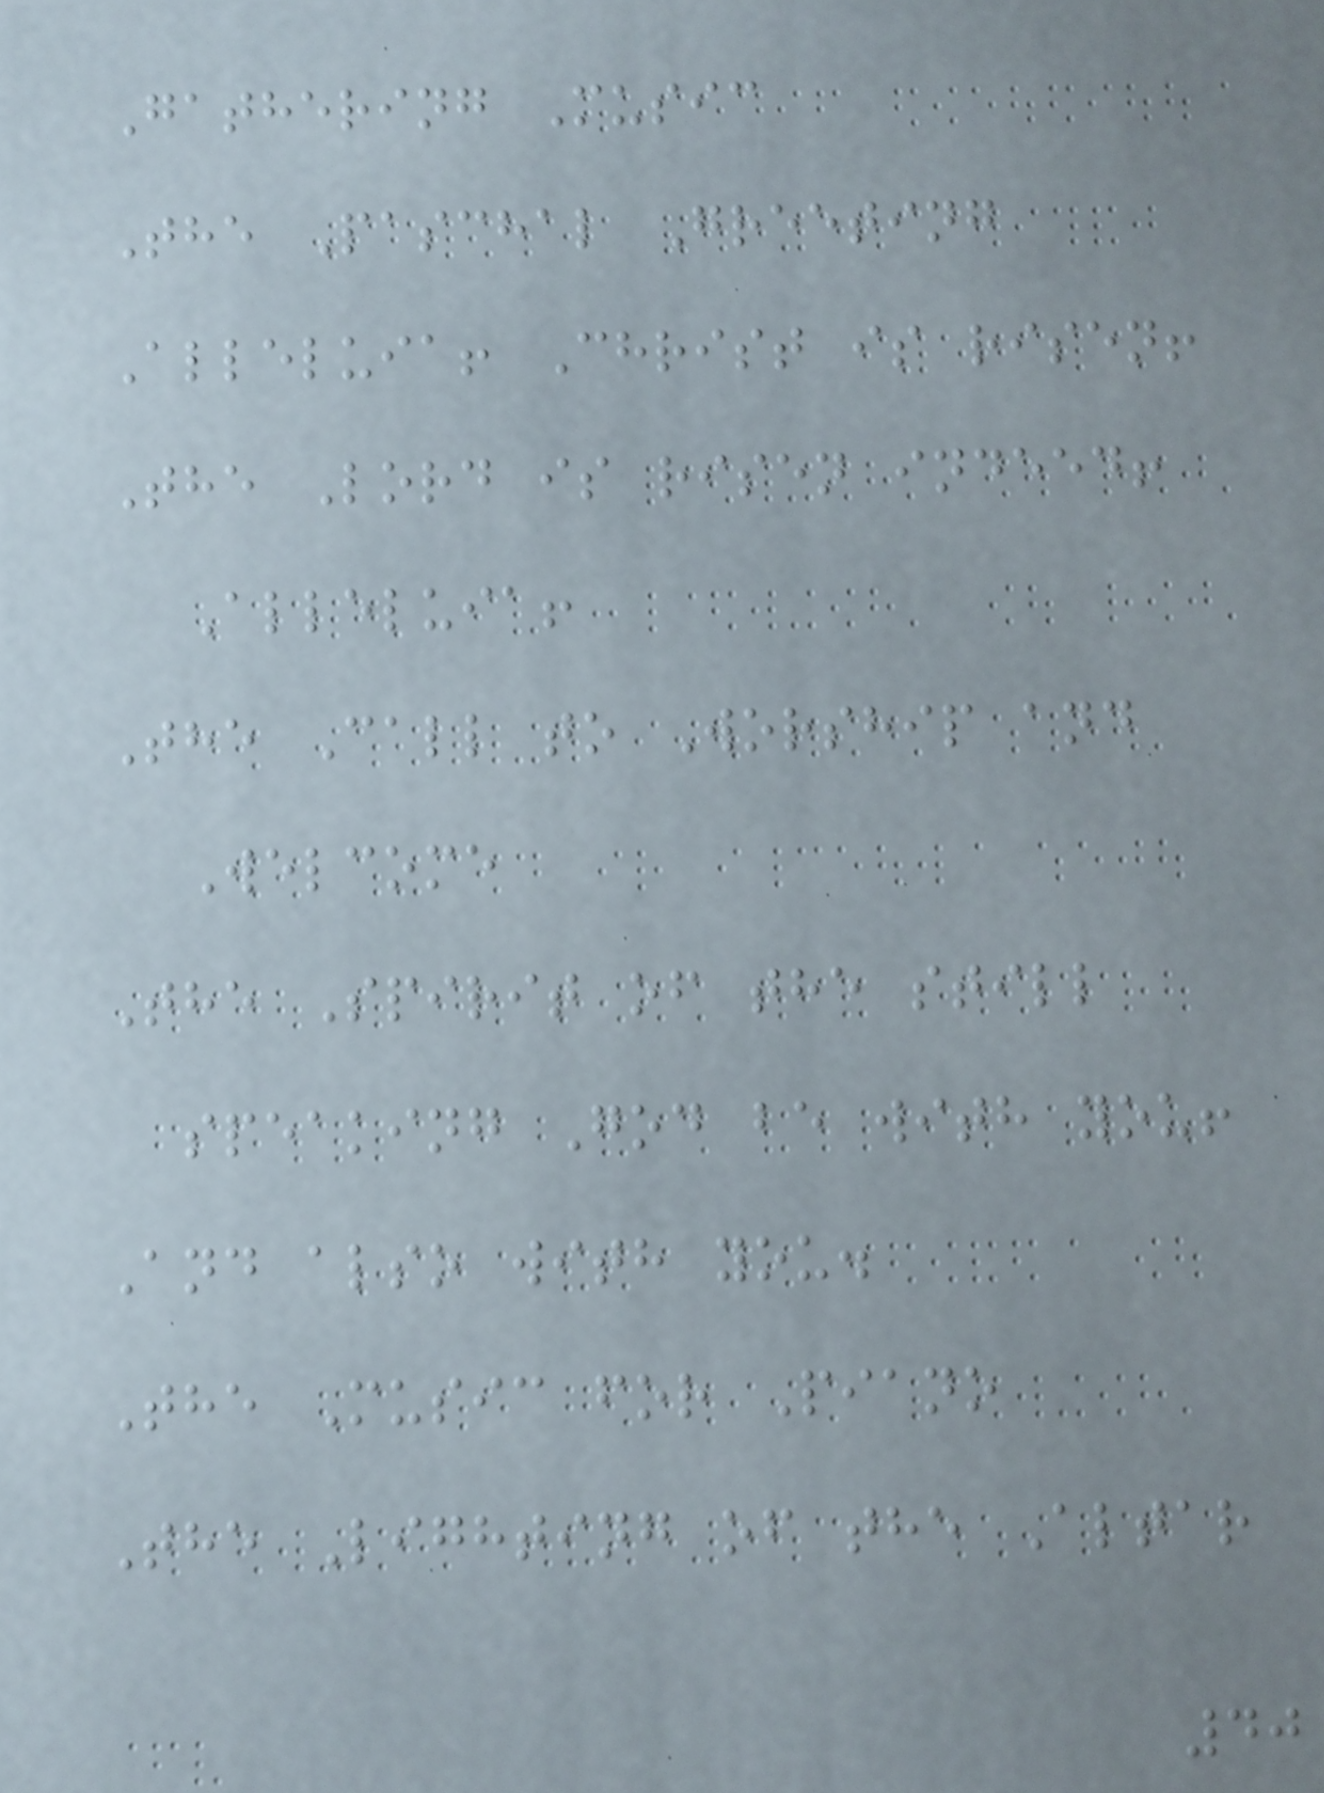Gathering Music
The Paschal Greeting
Alleluia! Christ is risen!
The Lord is risen indeed!
Alleluia!
The Call to Worship and
Welcome
The Spirit of the still
speaking God be with you!
And also with you.
The Music for Piano
The Lighting of the Altar
40
